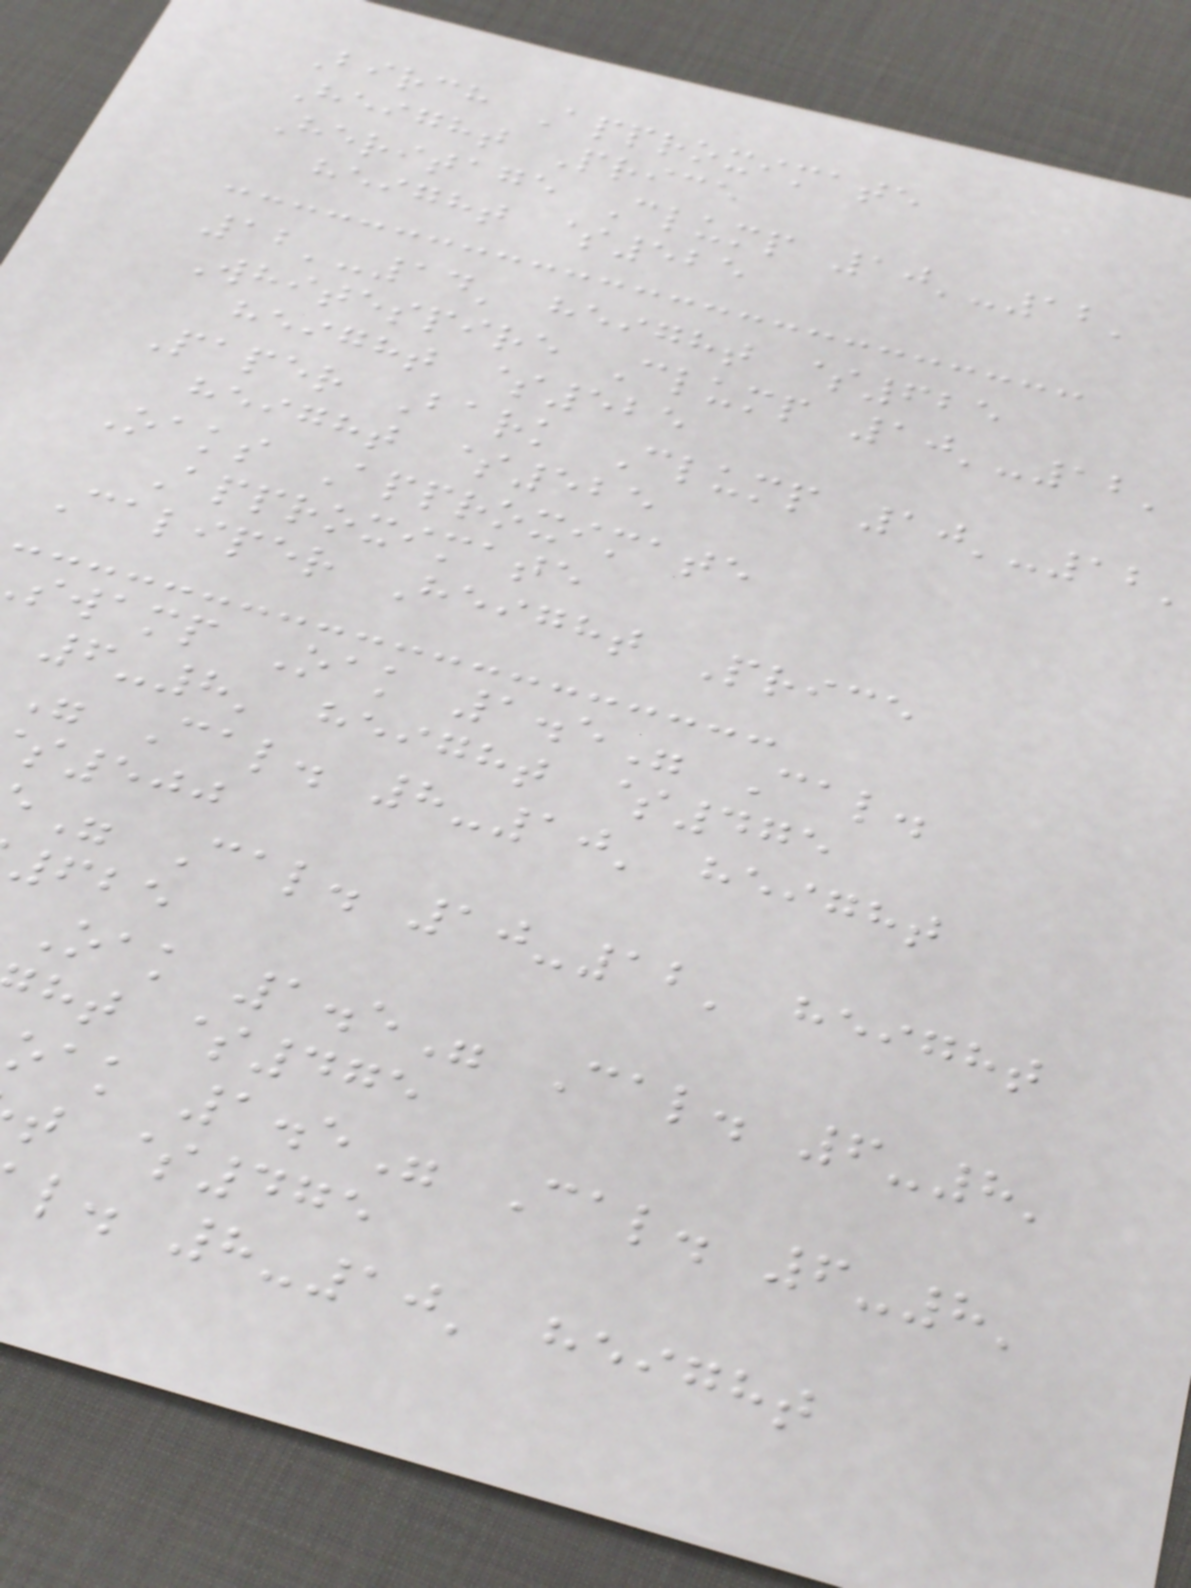Birch Approximate
Height Price
Heritage Clump 10'-12'
height $525
12'-14' height $625
Whitespire Clump 10'-12'
height $525
Paper Bark Clump 10'-12
height $525
Oaks Approximate
Approximate
Caliper Height Price
swamp Oak 1.5" Cal.
6-8' height $475
500
625
Oak 1.5" Cal. 6-8'
ht $475
oak 1.5" Cal. 6-8'
t $475
l. 8-10' height
